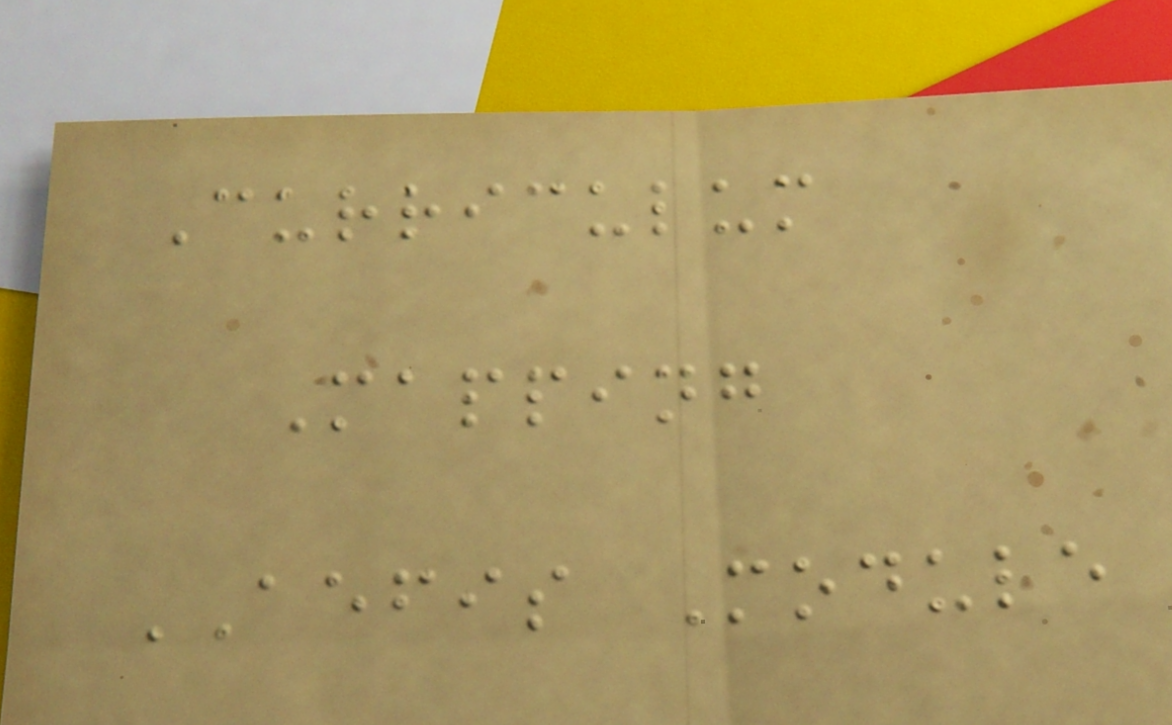Curriculum
Mapping
AEFIS Module
